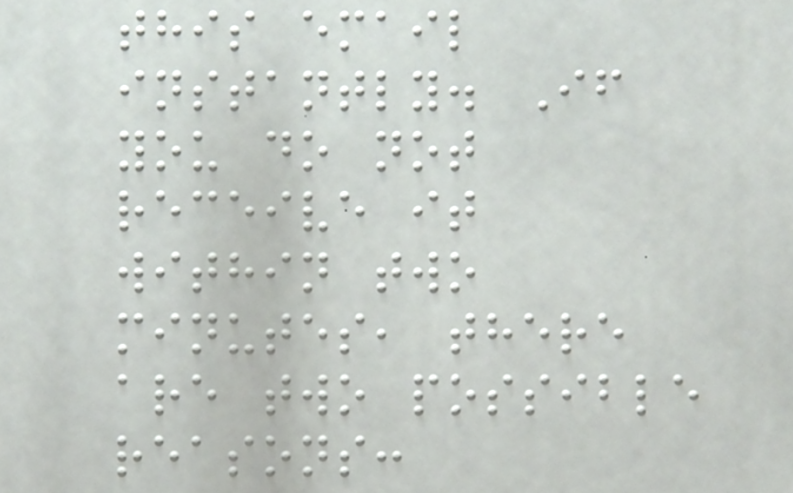this email
instantly. If
you do not
receive it
within two
minutes, there
are two possible
reasons:
